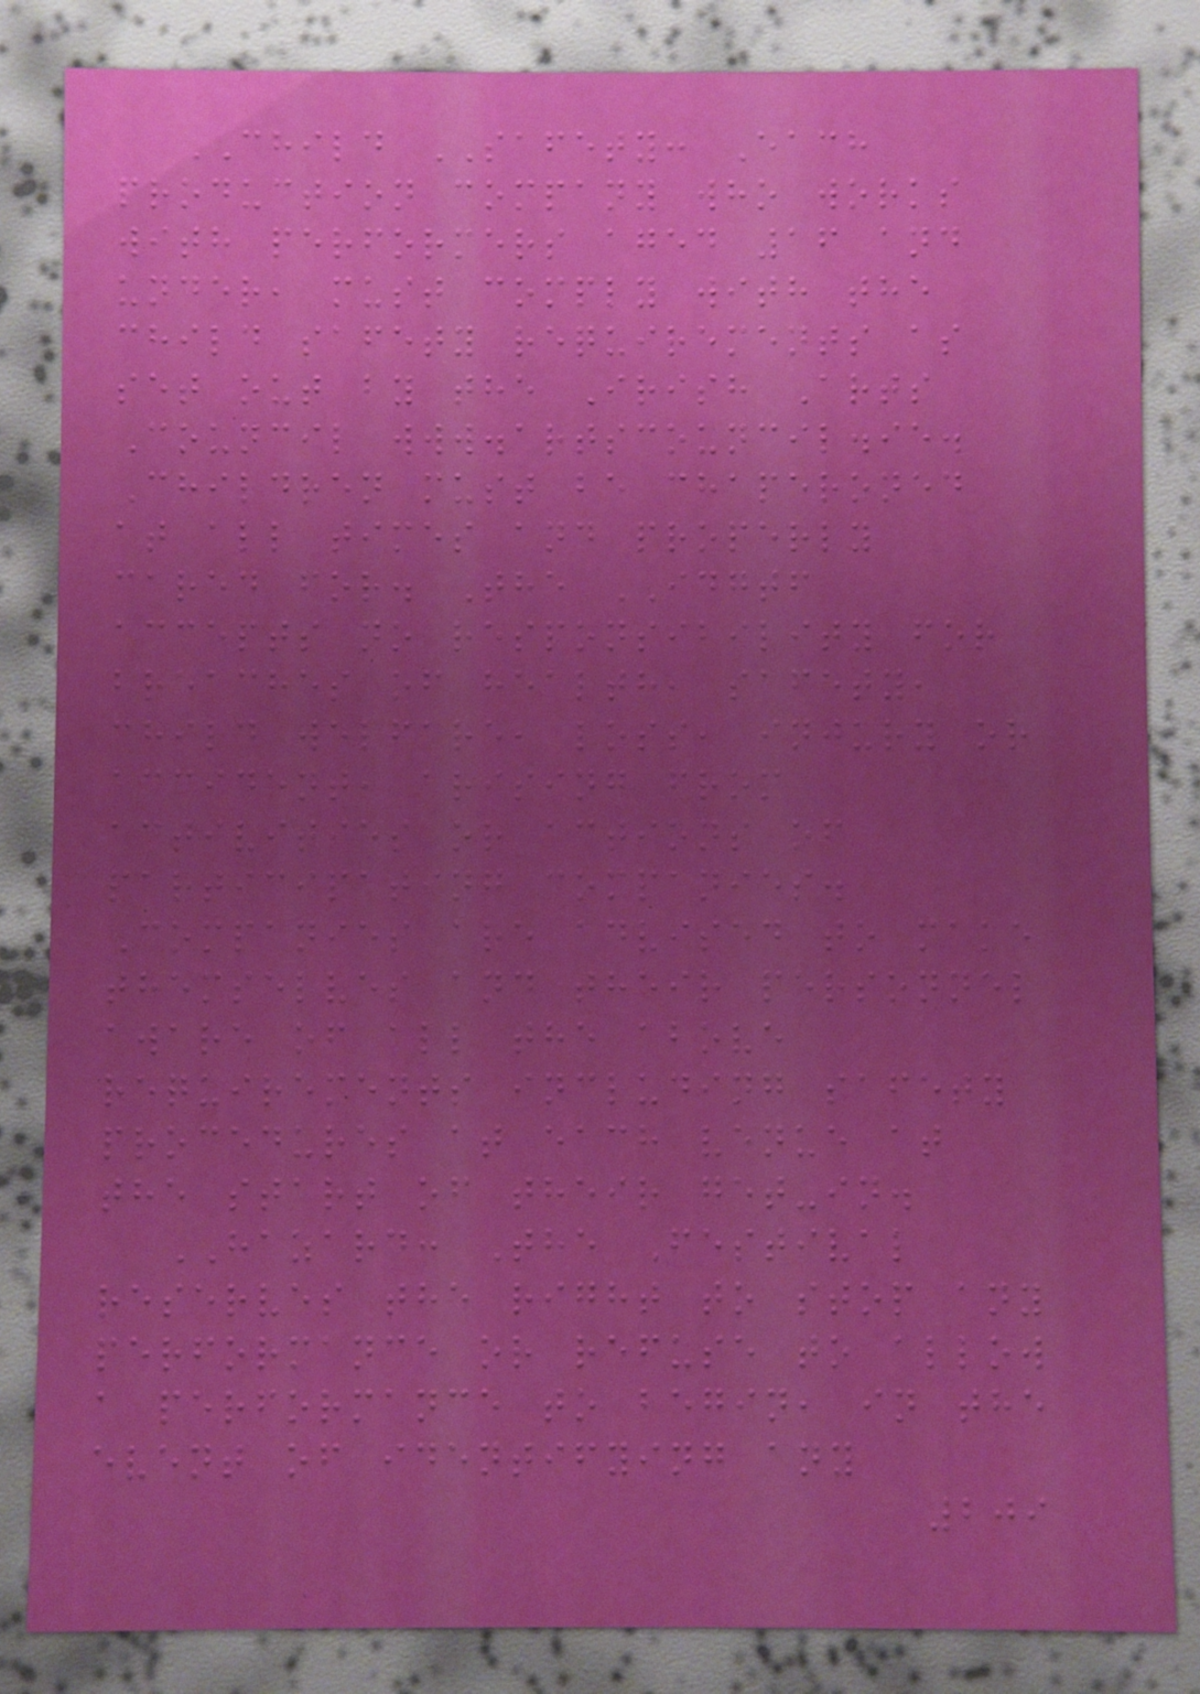CHILD SAFETY: Each
production company who works
with performers aged 16 and
under, must comply with the
child safety requirements as
set out by the Irish Arts
Council www.artscouncil.ie.
Children must be chaperoned
at all times and properly
cared for. The IDGTF
accepts no responsibility for
breaches of health, safety,
child welfare, loss, injury or
accident, arising from
activities or actions of
participating companies.
Companies are advised to make
themselves and their personnel
aware of all the above
requirements including safety
procedures at each venue at
the start of their get-in.
HAZARD: The Festival
reserves the right to stop any
performance or refuse to allow
a performance to begin, in the
event of identifying any
209
